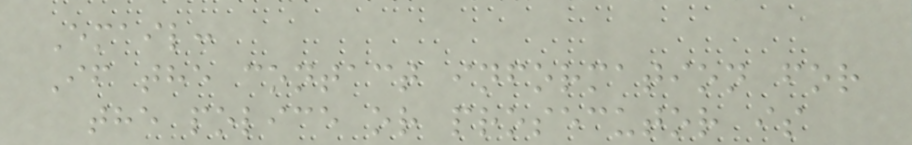Email:
If the contact information for
the police or prosecutor is
